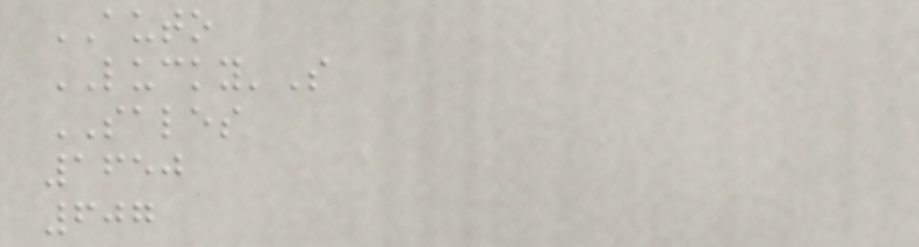AUTO
LUCKY'S
SALES
1650
607
